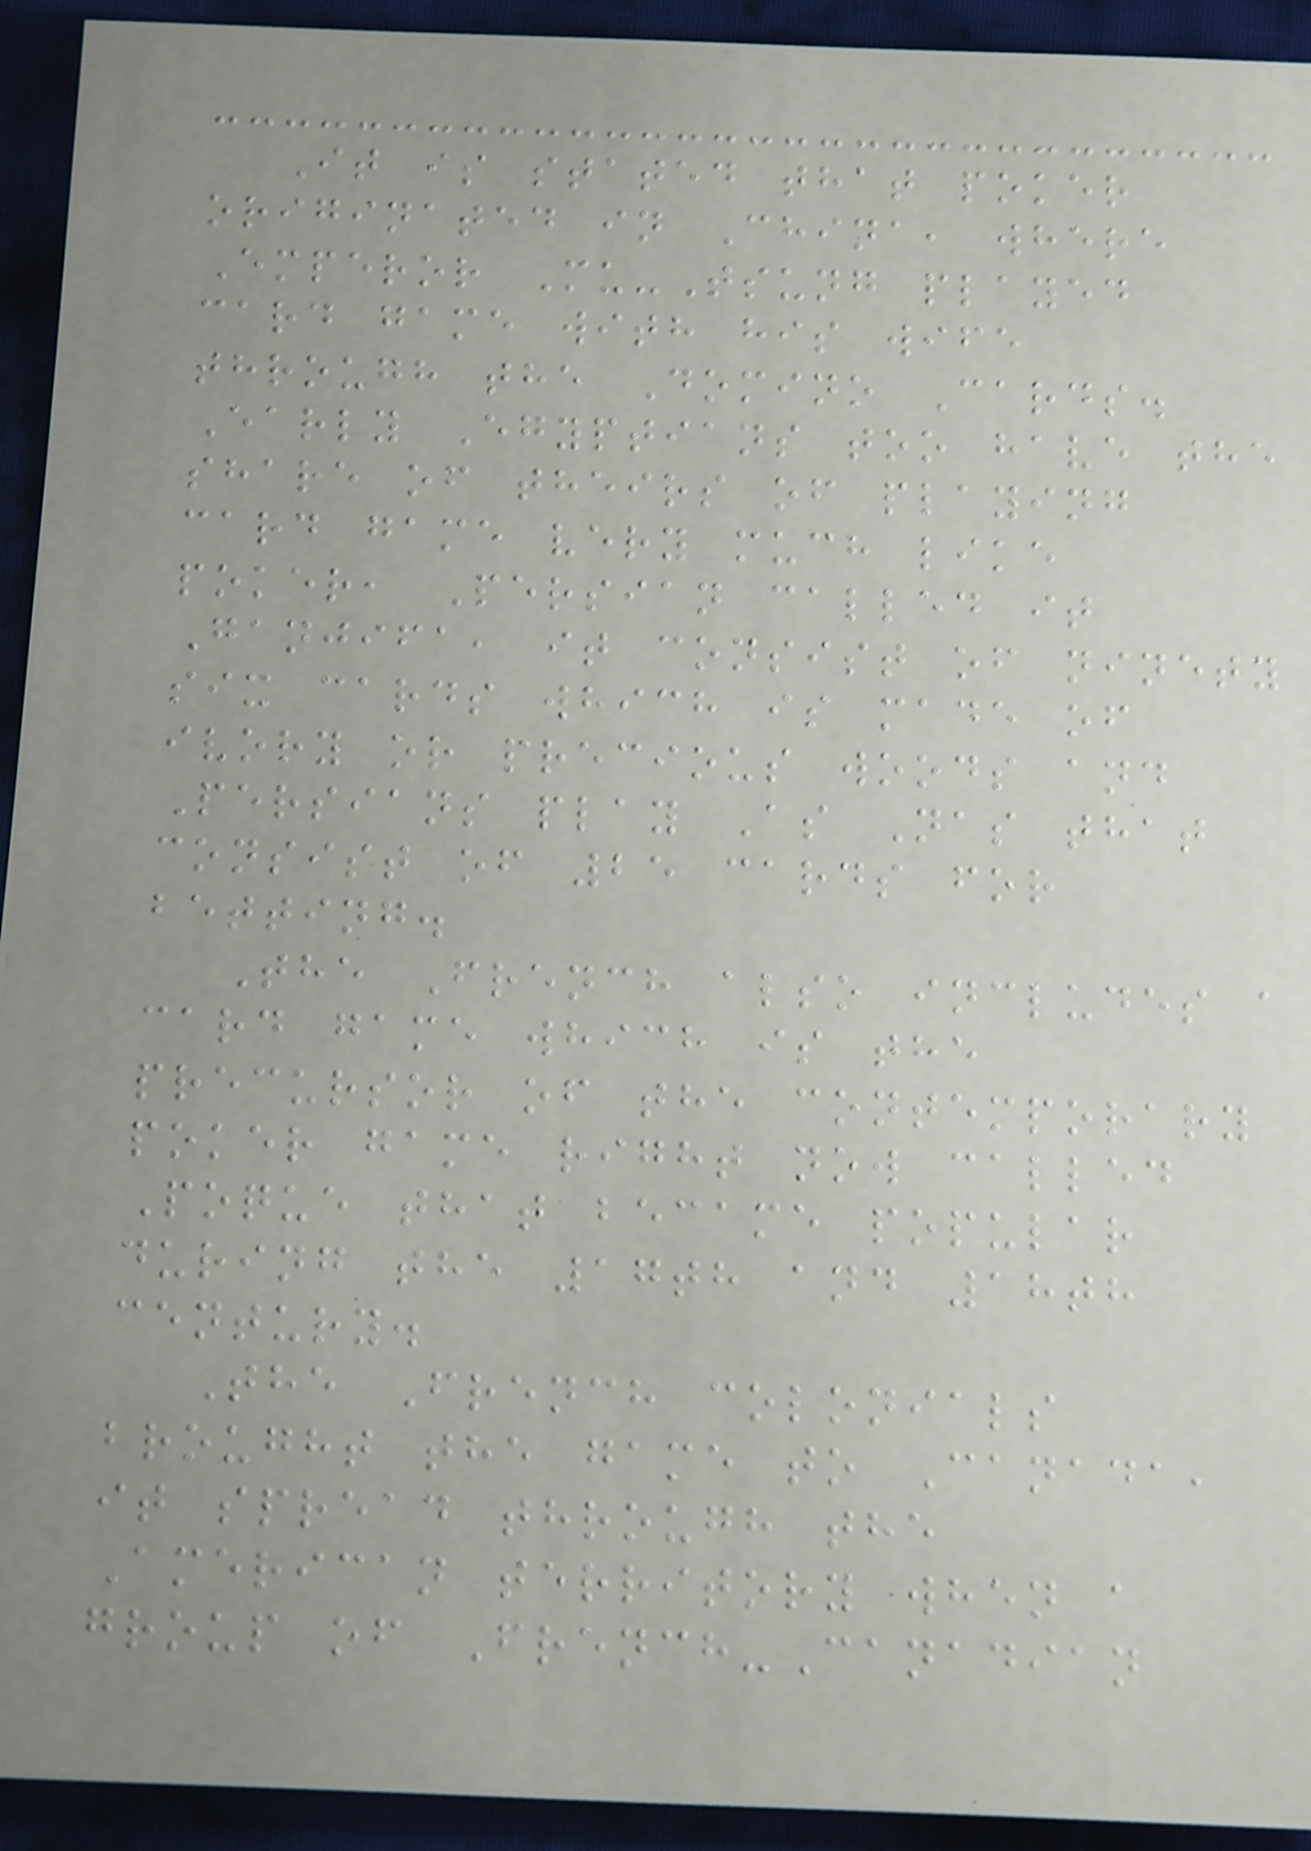It is stated that poker
originated in China, where
Emperor Mu-Tsung played
card game with his wife
through the Domino Cards.
Early Egyptians too have the
share of theirs of playing
card game very much like
poker, Persian called it
Ganjifa, it consist of ninety
six cards which is made of
ivory or precious woods and
Persians play As Nas that
consist of 25 cards for
betting.
The French also includes a
card game which is the
precursor of the contemporary
poker game right now called
Poque that became popular
during the 17th and 18th
century.
The French colonials
brought the game to Canada,
it spread through the
American territory when a
group of French-Canadian
